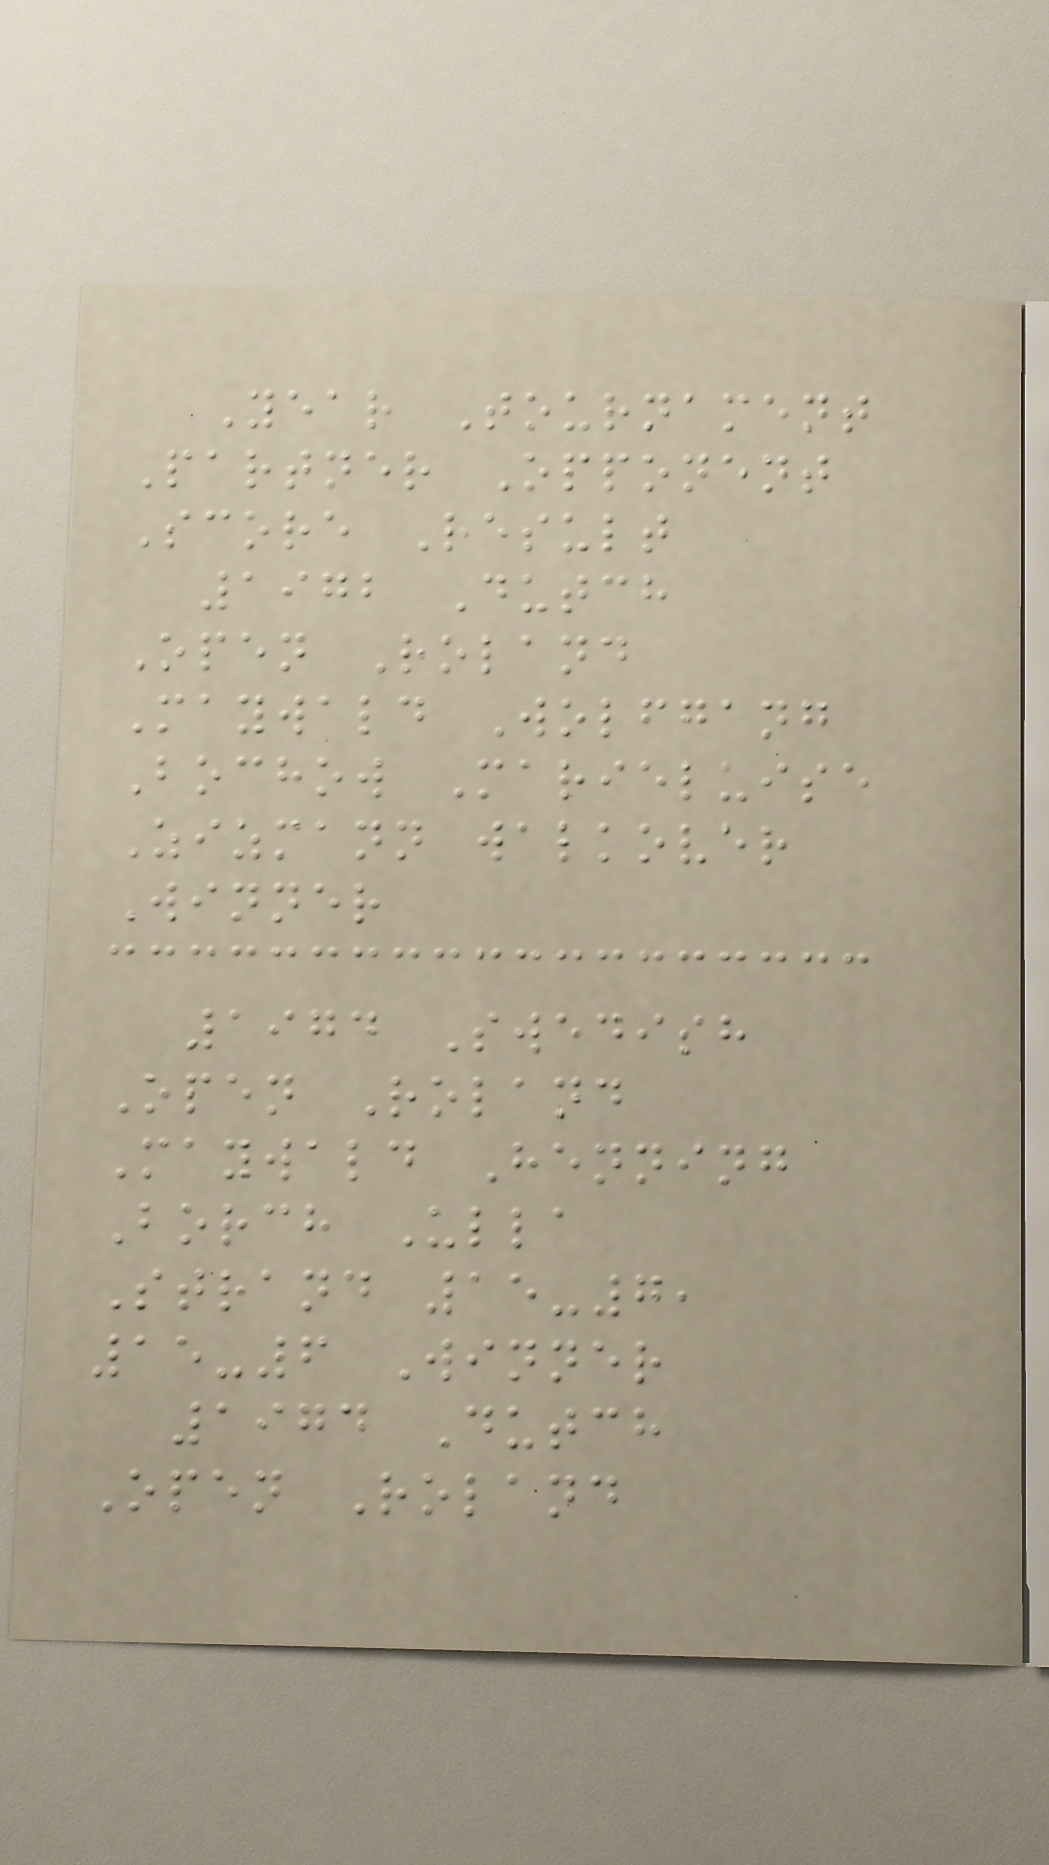Year Tournament
Partner Opponent
Score Result
1972 Dutch
Open Roland
Maywald Wolfgang
Bochow Marieluise
Zizmann walkover
Winner
1974 Swedish
Open Roland
Maywald Henning
Borch Ulla
Strand 15-7,
15-6 Winner
1974 Dutch
Open Roland
